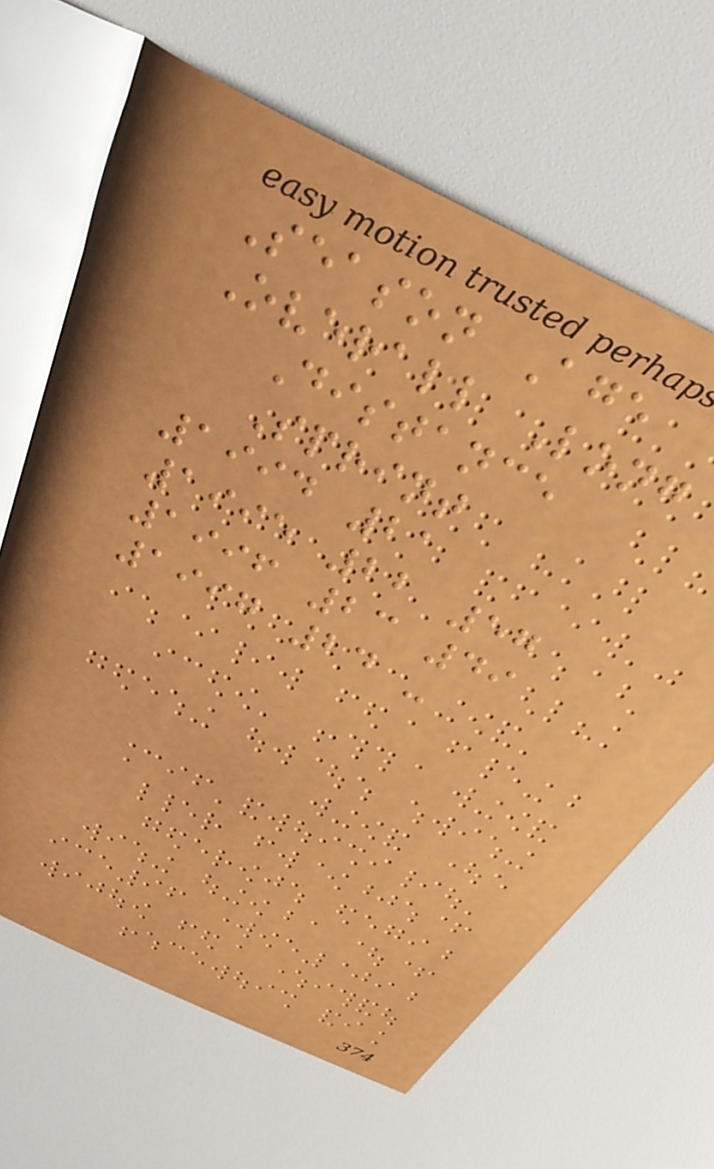Season Age
Overall Long
Distance
Sprint
1994 21
1995 22 57
1996 23 49
1997 24 -
